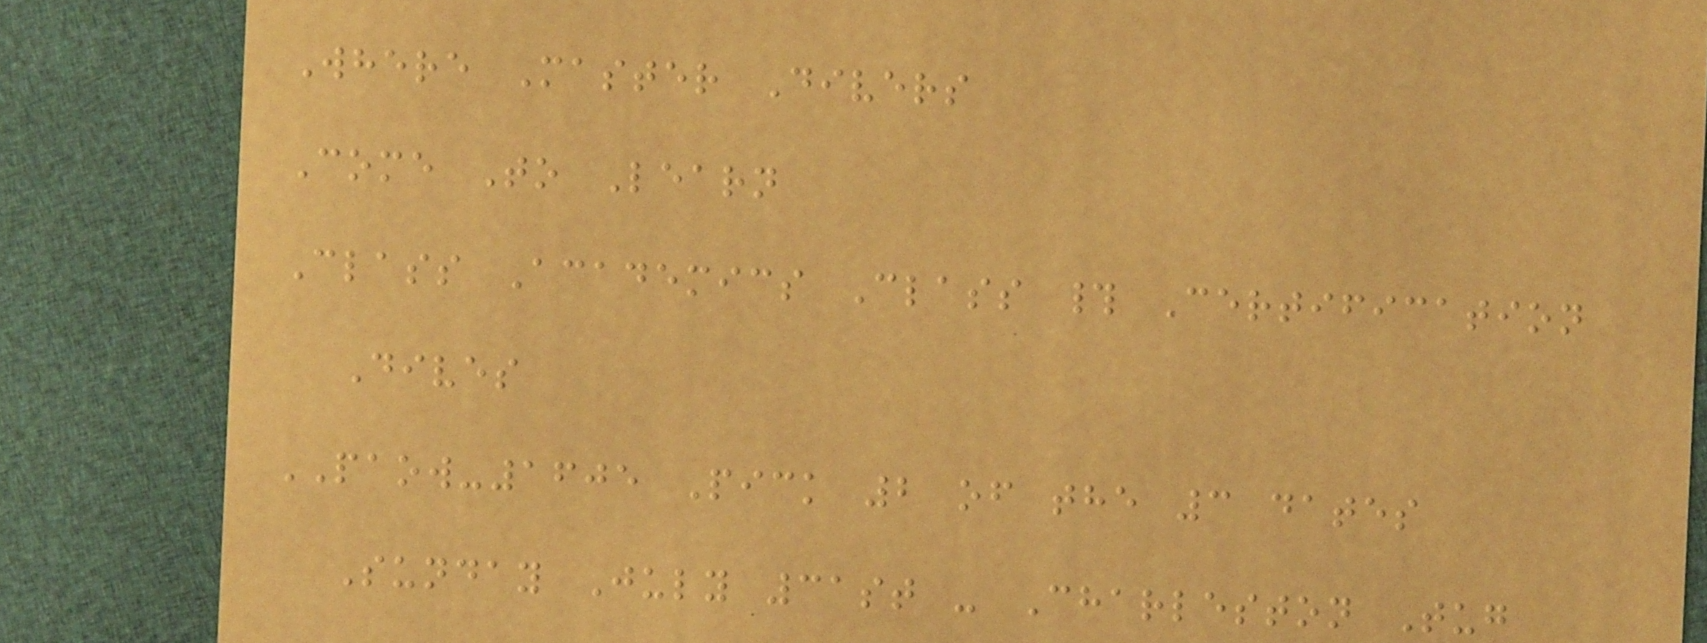Where Master Divers
Come To Learn
Class Academics Class # Certification
Dives
PAOW-1605 Pick 2 of the 3 dates
Sunday July 31st - Charleston Tug
